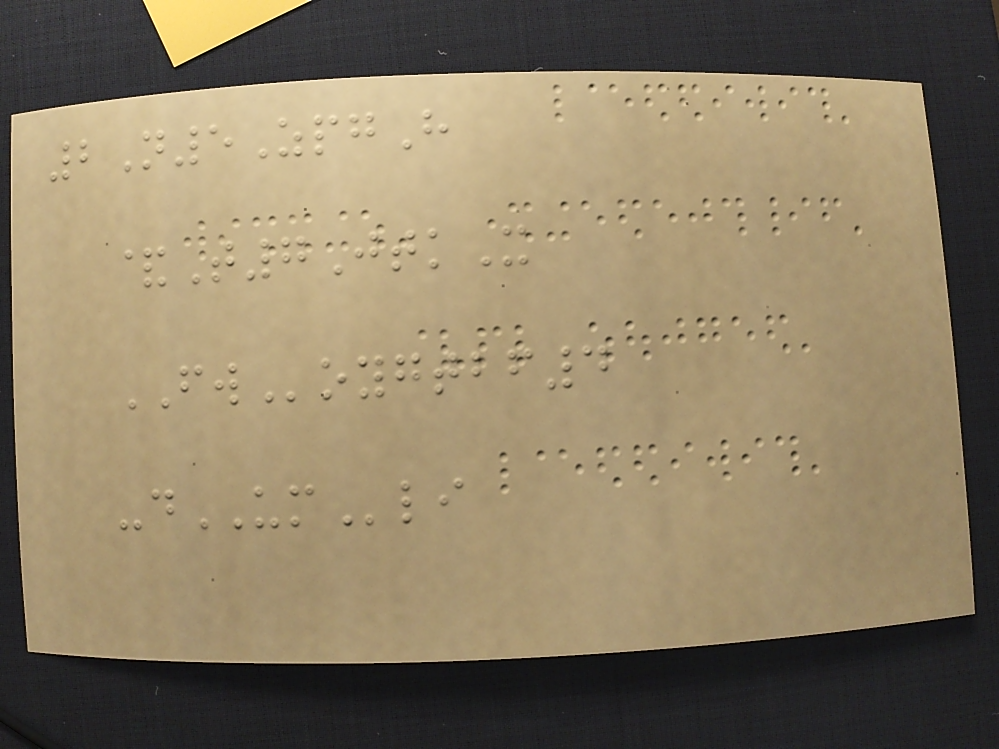2N5ZpgH
&T7JtkX
FWoygtbf4
-dUMli
